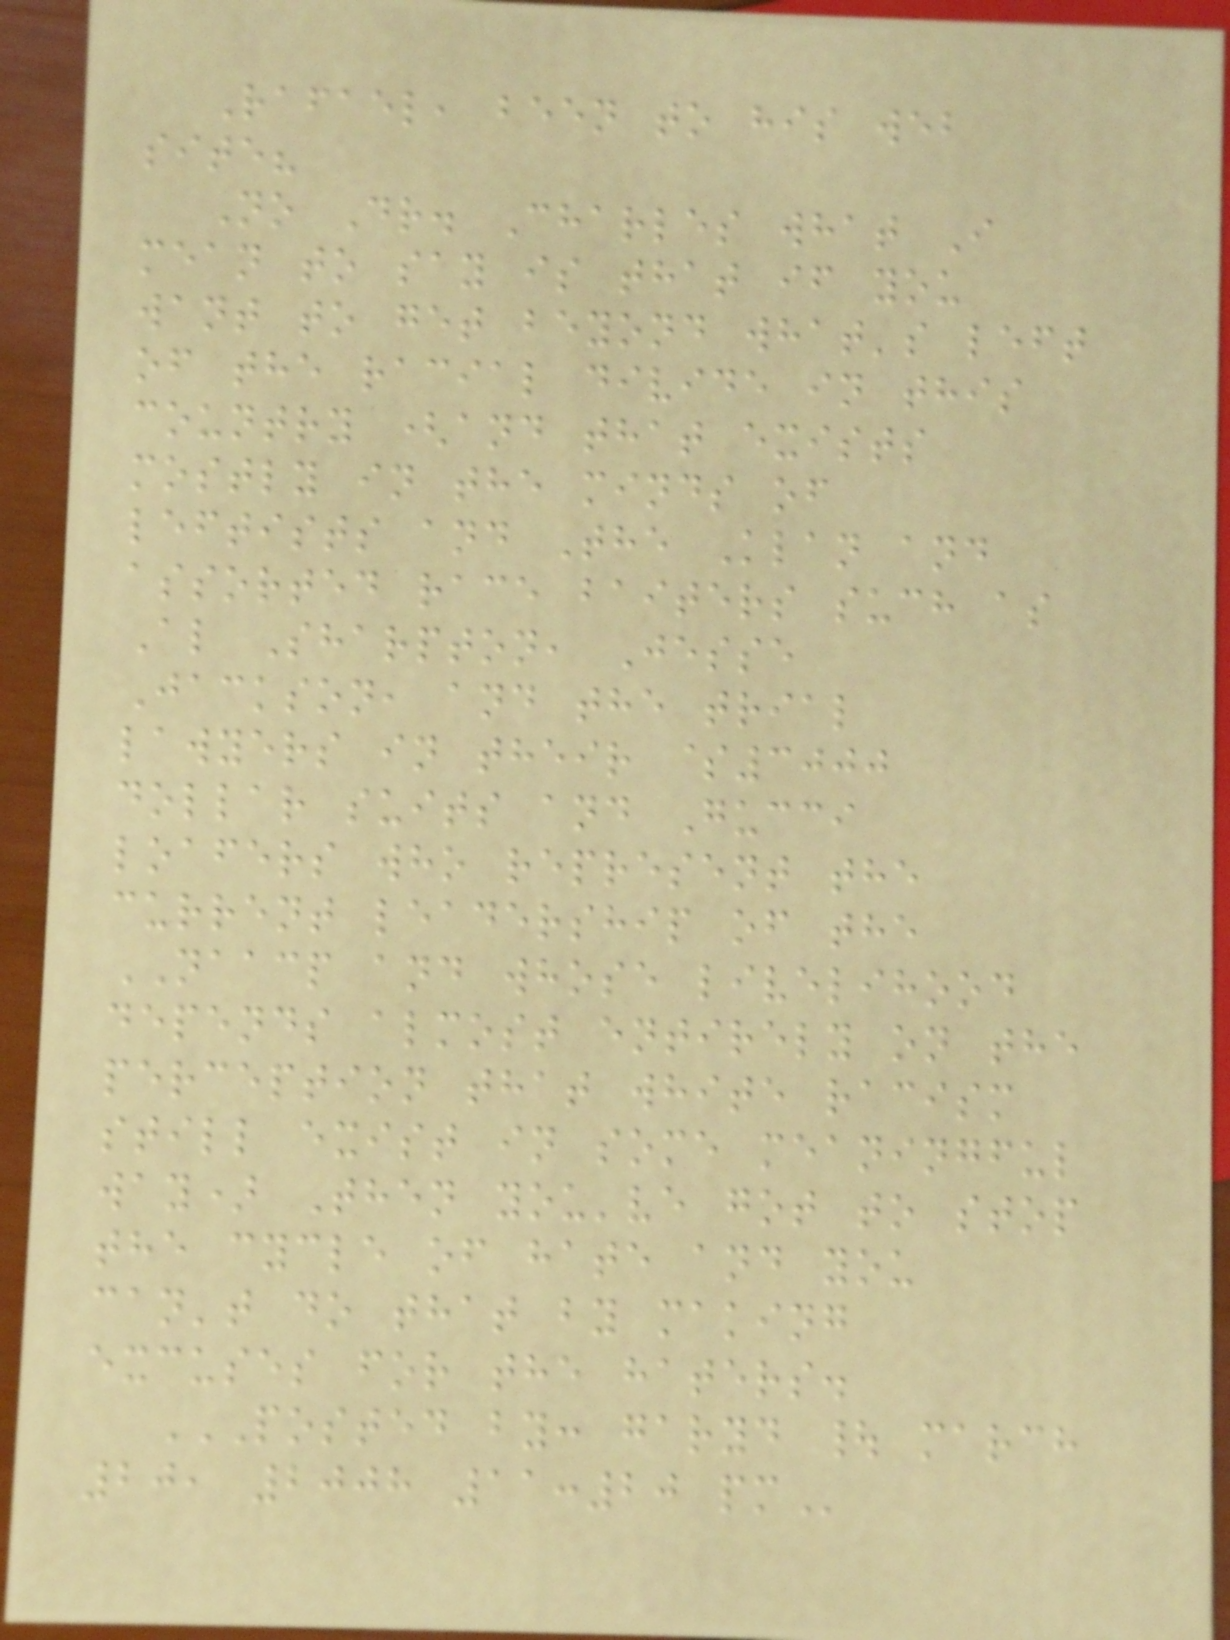Rafael, been to his web
site?
No Dr. Charles what I
mean to say is that if you
want to get beyond what's left
of the racial divide in this
country (and that exists
mostly in the minds of
leftists and The Klan and
assorted race baiters such as
Al Sharpton, Jesse
Jackson, and the trial
lawyers in their $3000
dollar suits and Gucci
loafers who represent the
current leadership of the
NAACP and whose livelihood
depends almost entirely on the
perception that white racism
still exist in some meaningful
way) Then you've got to stop
the cycle of hate and you
can't do that by making
excuses for the haters.
POSTED BY: GARYD | MARCH
20, 2008 11:20 PM
